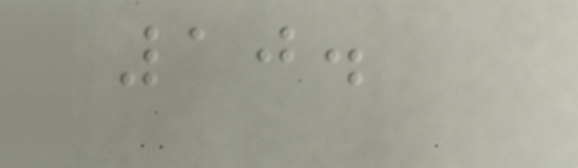10.
